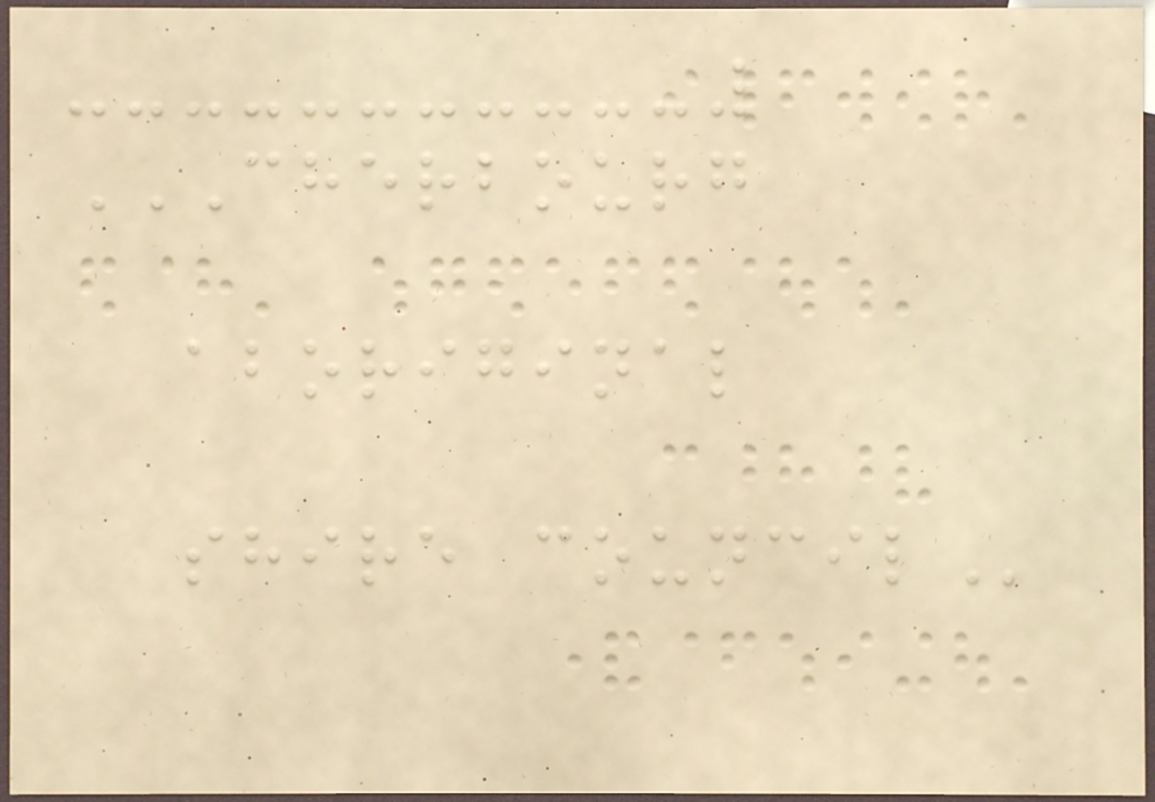CHERBOURG
ABORIGINAL
SHIRE COUNCIL
